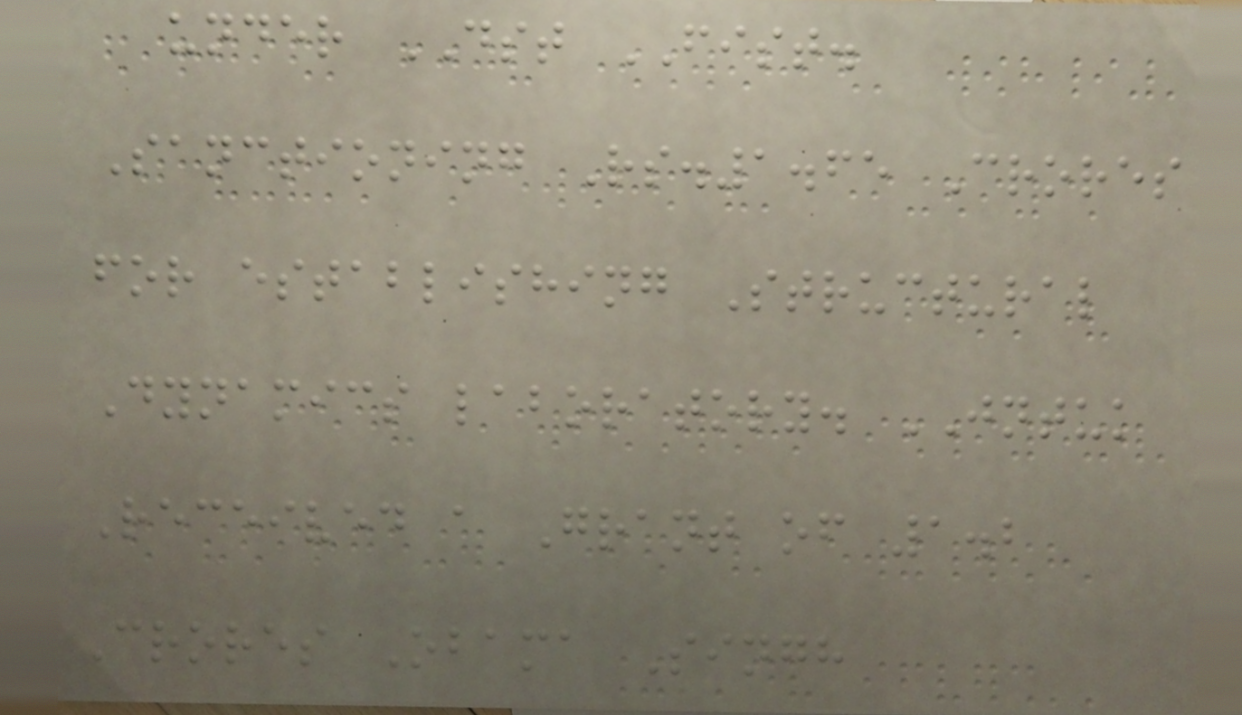under DST FIST.
Sanctioning Rs.1.65 Crores
for establishing Structural
Dynamics laboratory. JNTUK
Received a Grant of 1.2
Crores Obama Singh
